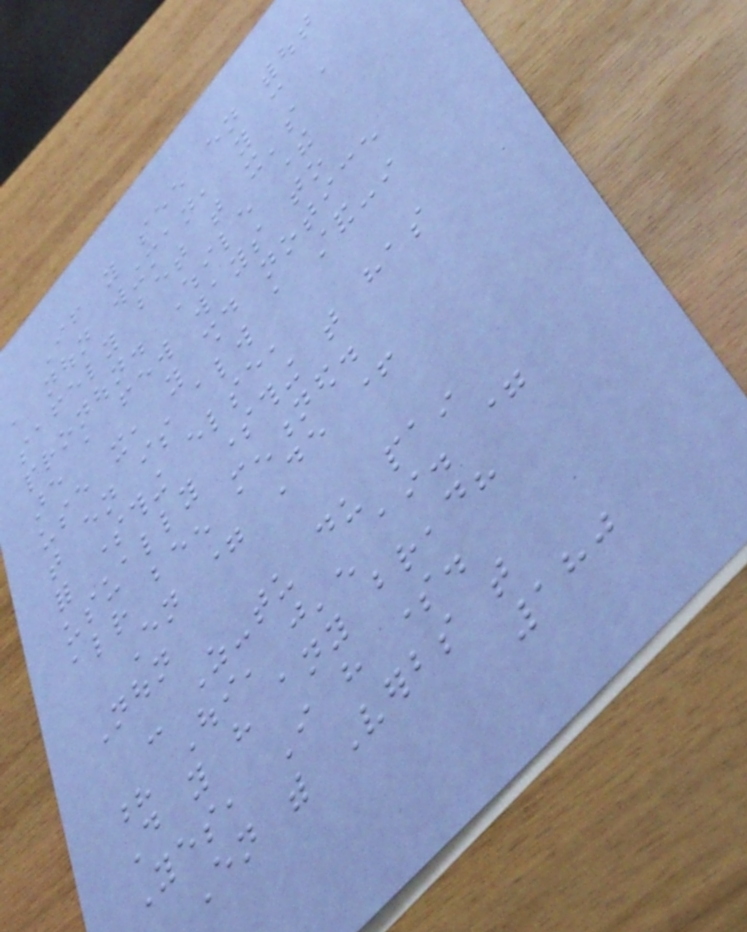If you see en without
a noun wingman, you can
safely bet that it's a
pronoun. While there
are a few ways to
use it, you should notice
that en is always a stand-in
for something else,
usually something that has
already been mentioned.
En = De +
Noun
- As-tu du pain
? Oui, j'en ai. =
Do you have any bread?
Yes, I have some.
En with Verbs that
180
